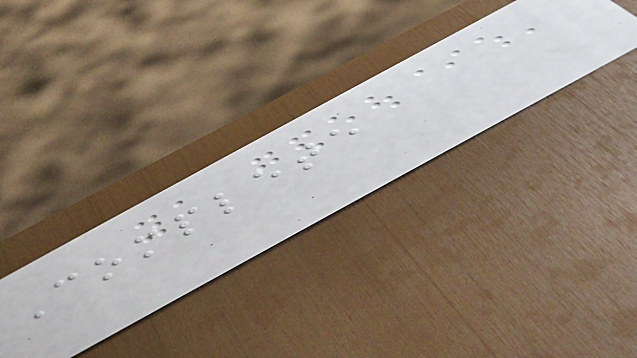Complete
